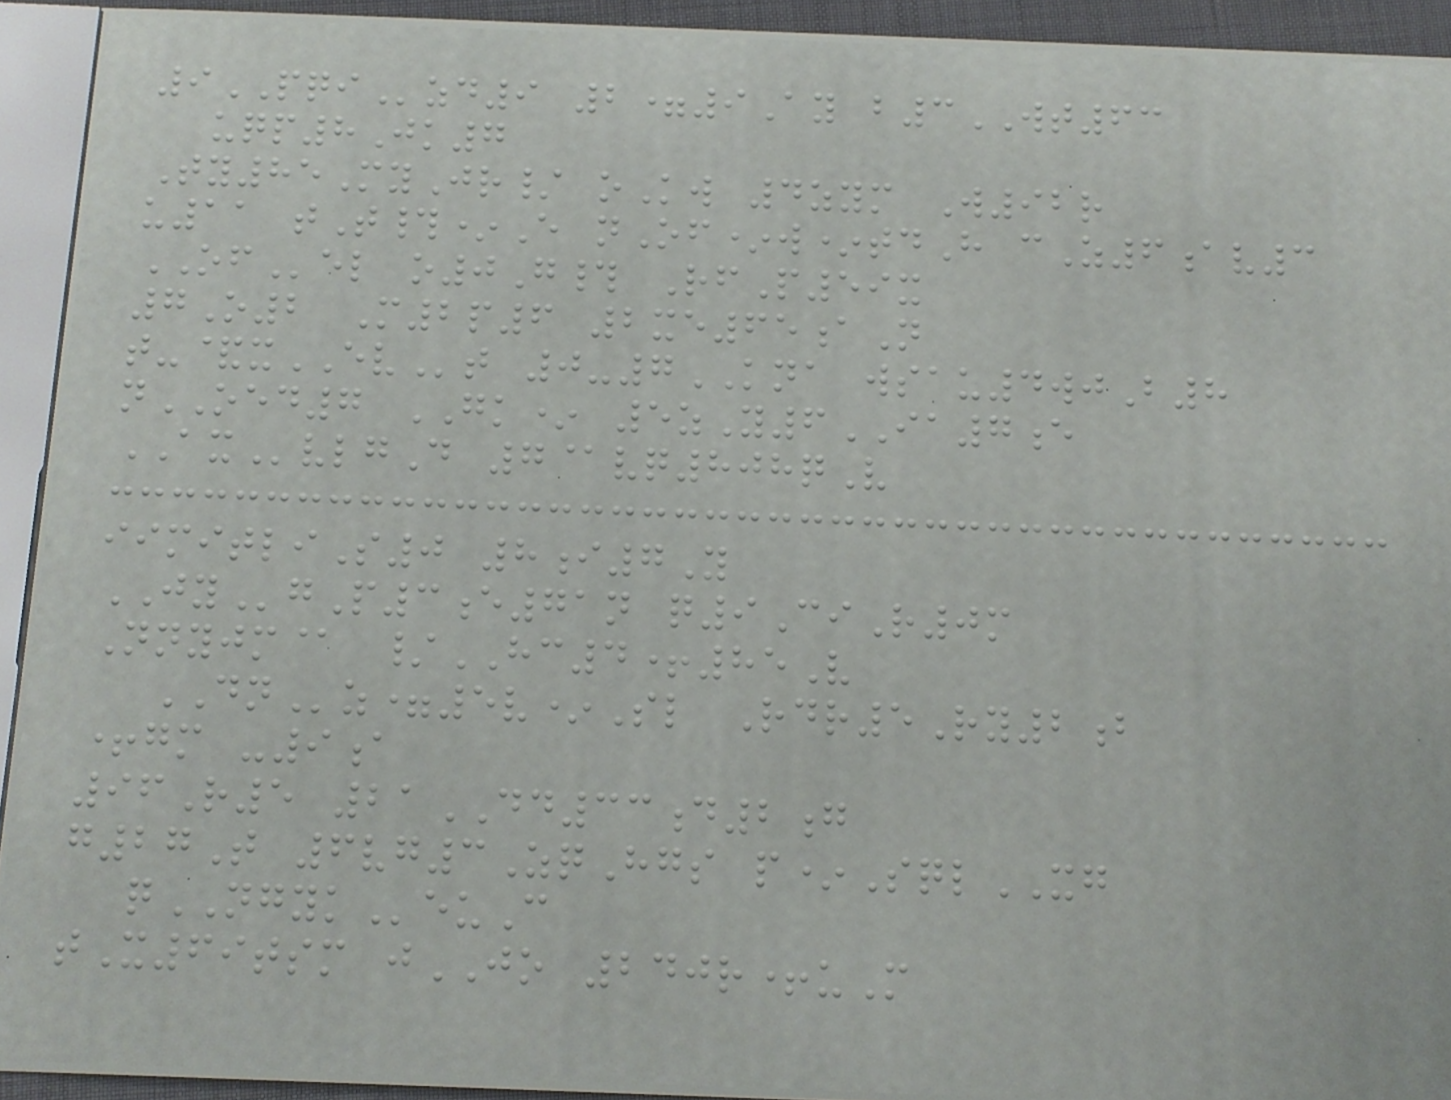9PQIzd9 2=9Ay b3WT63
uqp8Jk7
Ty85MyJr/ oKw 4zym W92r
u11 tT#*E nOf*w*tdH cZ6av3
OFel o0G# RfP59x
7O2 M2p6 2xe65aN
t-&xEVt 0-7KNA wsau4wjB8
nOED7 GK* 5zY6IA7e
AXvlgD 7@vq808qV
iimitliS0 8i7Y
JYgP3e71n q9CiR0m
Nnyjm@ /HC4+85V
DNz=5v*Sl Rdr5Ry2b
+gm -9a
96R5 21DD33d2g
g27T 6vg3ZqHgs p*SqlXG
qNGYKeuC
tX69tsm jJO 240r+uM
